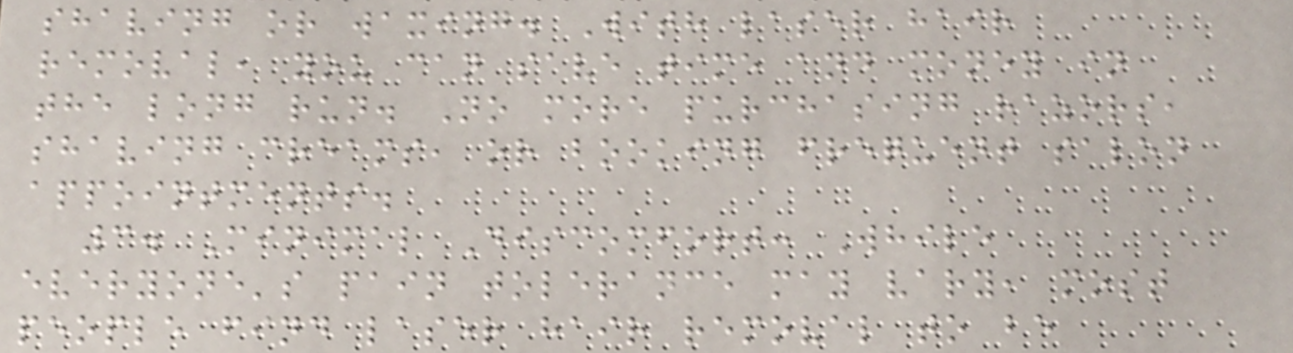shaving or waxing. With laser hair
removal, you can save time and money in
the long run. No more purchasing razors,
shaving creams, or booking frequent salon
appointments.
3. Minimal Discomfort: While
everyone's pain tolerance may vary, most
people find laser hair removal to be
